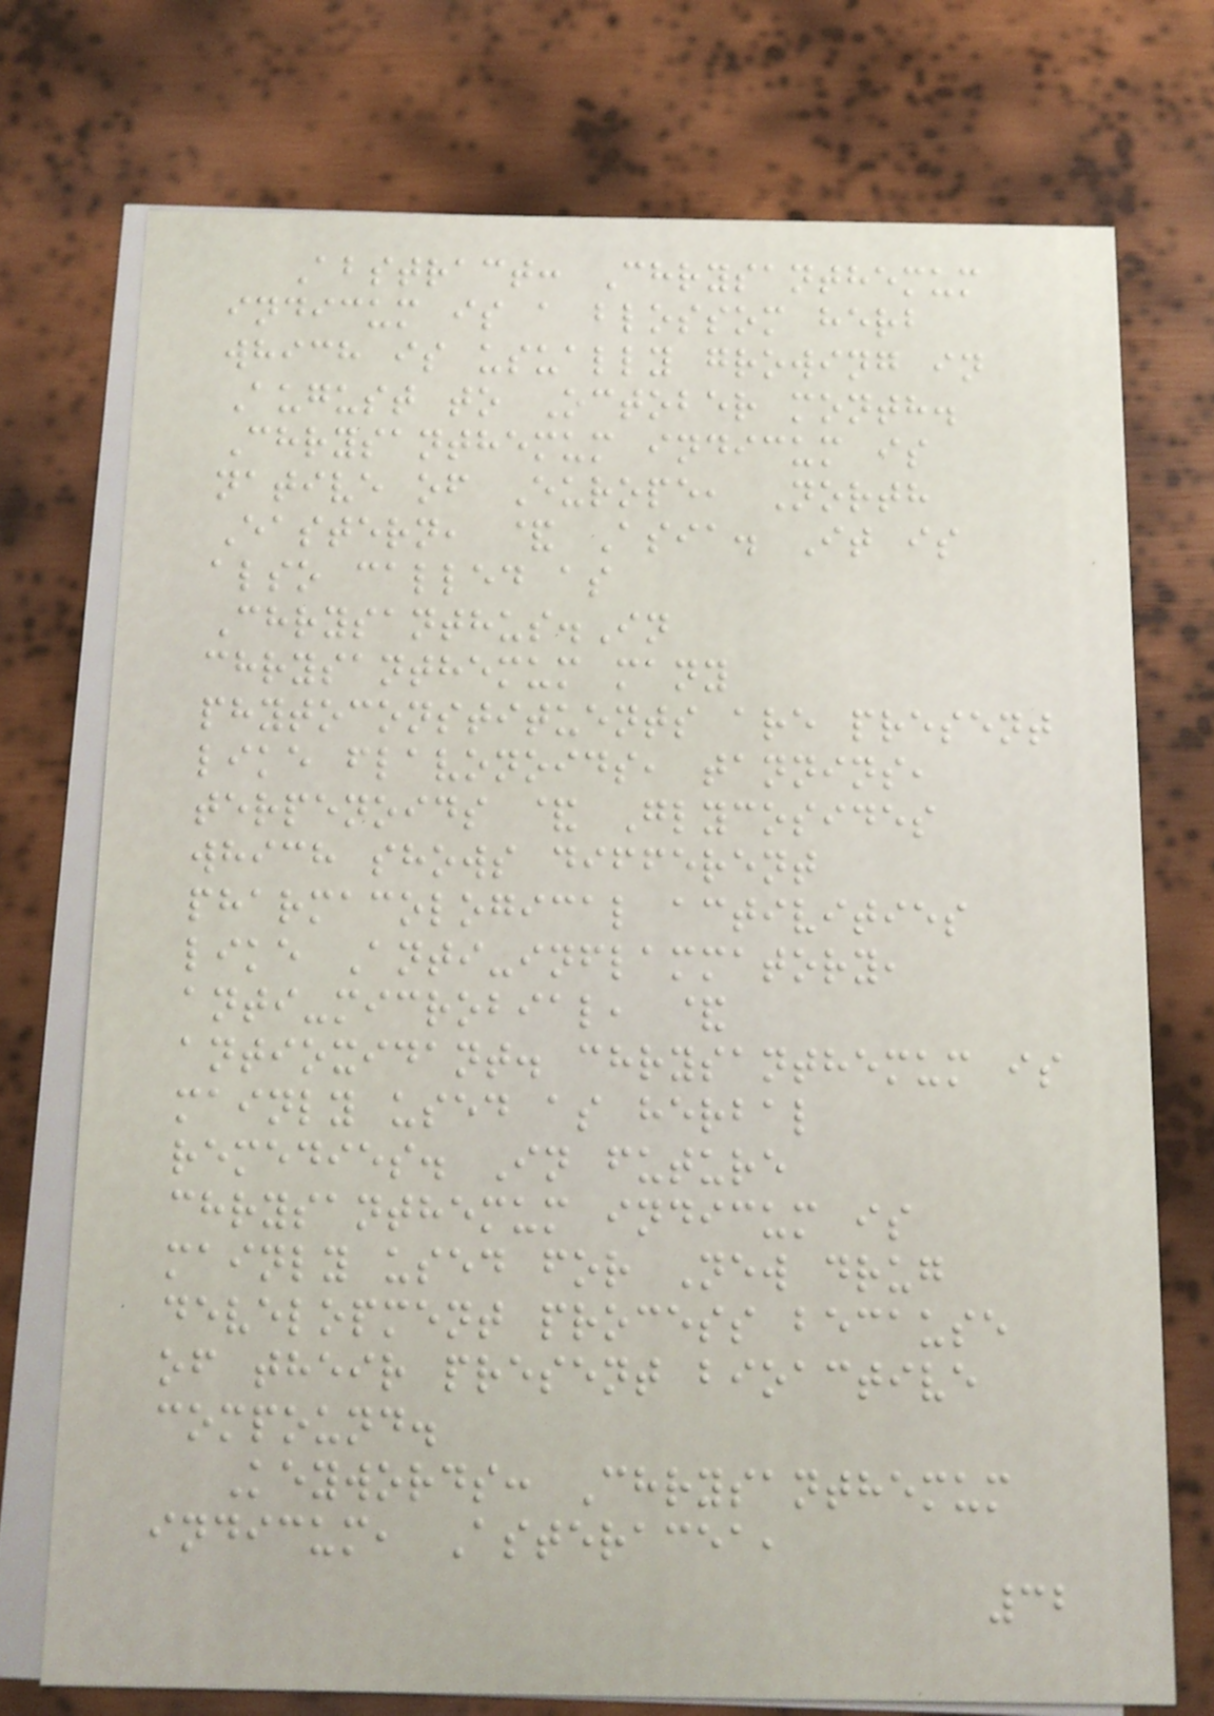Abstract: Chrysanthemum
indicum is a blossom herb
which is usually growing in
August to October month.
Chrysanthemum indicum is
native of Europe, North
Eastern, & Asia. It is
also called as
Chrysanthus.In
chrysanthemum many
phytoconstituents are present
like flavonoids, tannins,
terpenoids & Glycosides
which shows different
pharmacological activities
like Anti-inflammatory,
anti-microbial, &
antioxidant. chrysanthemum is
mainly used as herbal
remedies. In future
chrysanthemum indicum is
mainly used for New drug
development process because
of their present bioactive
compound.
Keywords: Chrysanthemum
indicum, Asteracea,
32
